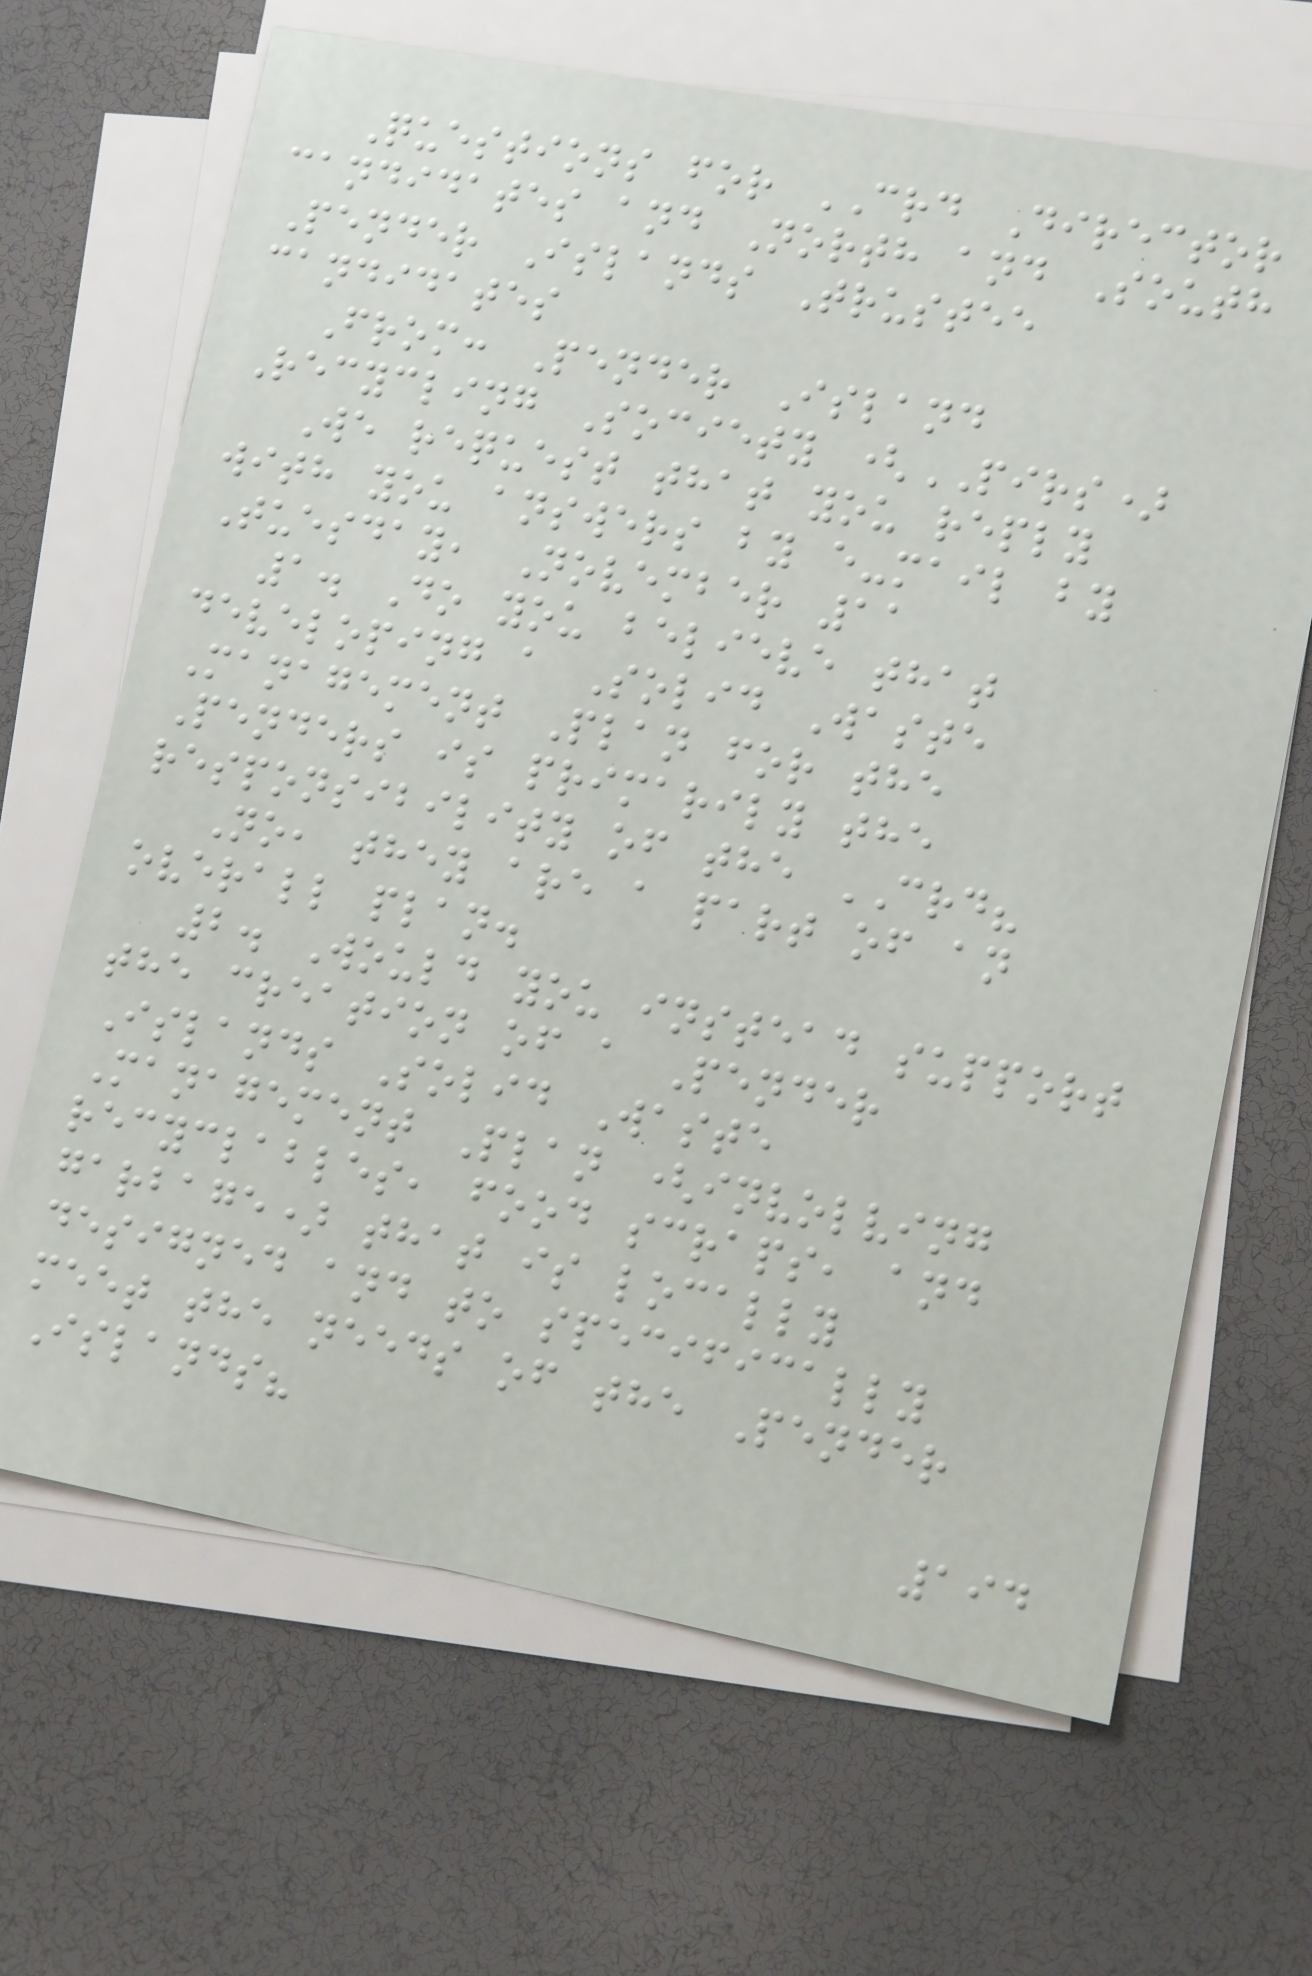Questions for CRD Director
candidates and North and South
Pender Islands Trustee
candidates
From: Pender Island
Recycling Society (PIRS)
We request that you reply
with you answers by e-mail by
Tuesday, November 11
1. Do you believe that
developing a Solid Waste
Management Plan for the
Penders is primarily the
responsibility of the CRD?
No, they are a part of an
overall plan.
2. Would you instead support
the creation of a Pender
Islands Solid Waste
Management Plan (involving
recyclables, food scraps, and
garbage) that is locally
designed and to specifically
meet the needs of the Pender
Islands?
194
